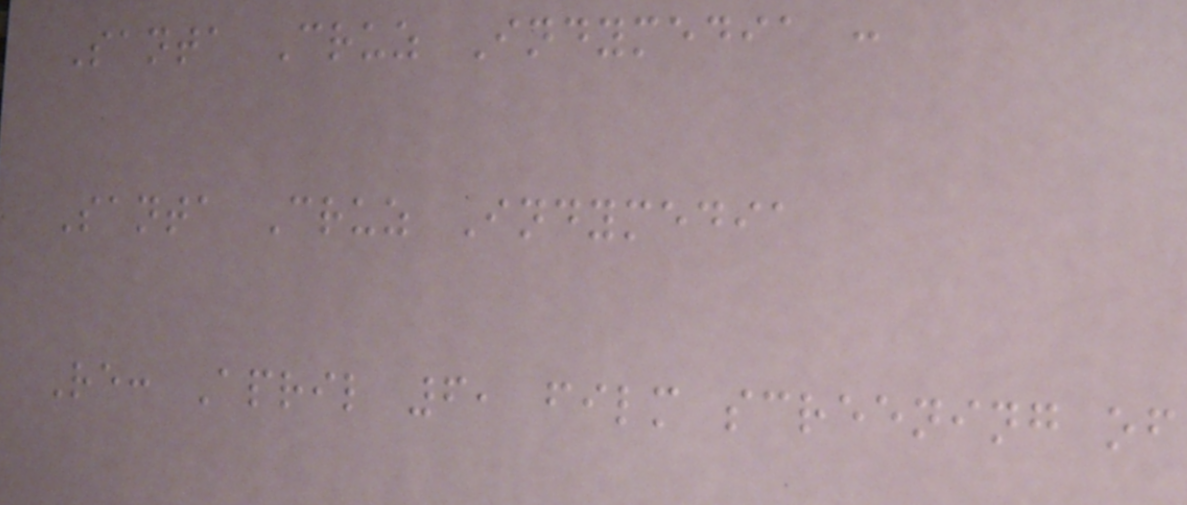Santa Cruz Indymedia :
Santa Cruz Indymedia
Re: April 6, film screening of
